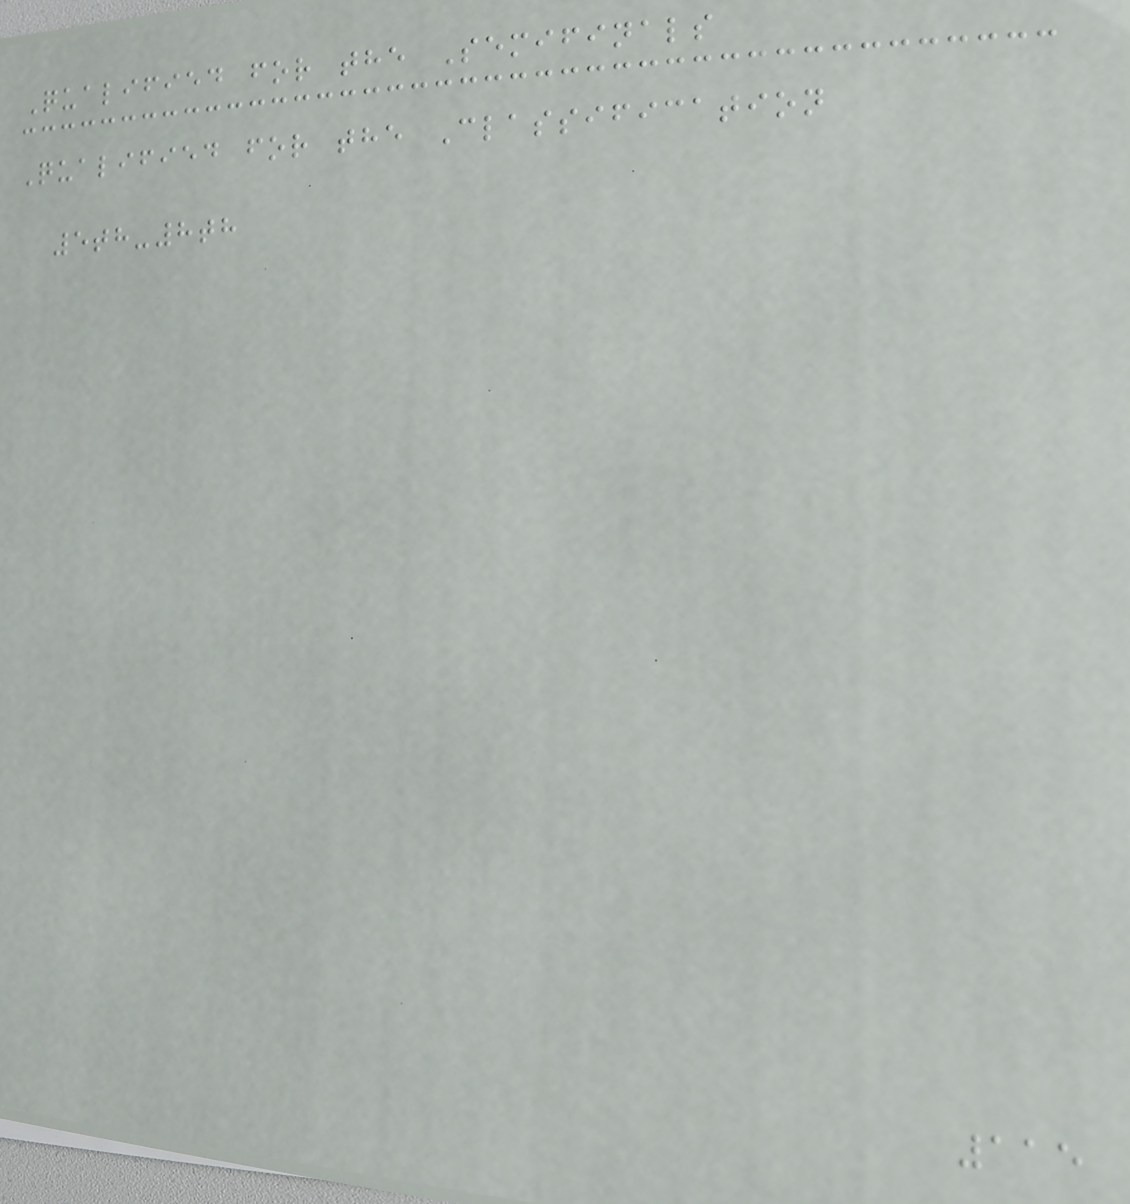Qualified for the Semifinals
Qualified for the Classification
5th-8th
115
